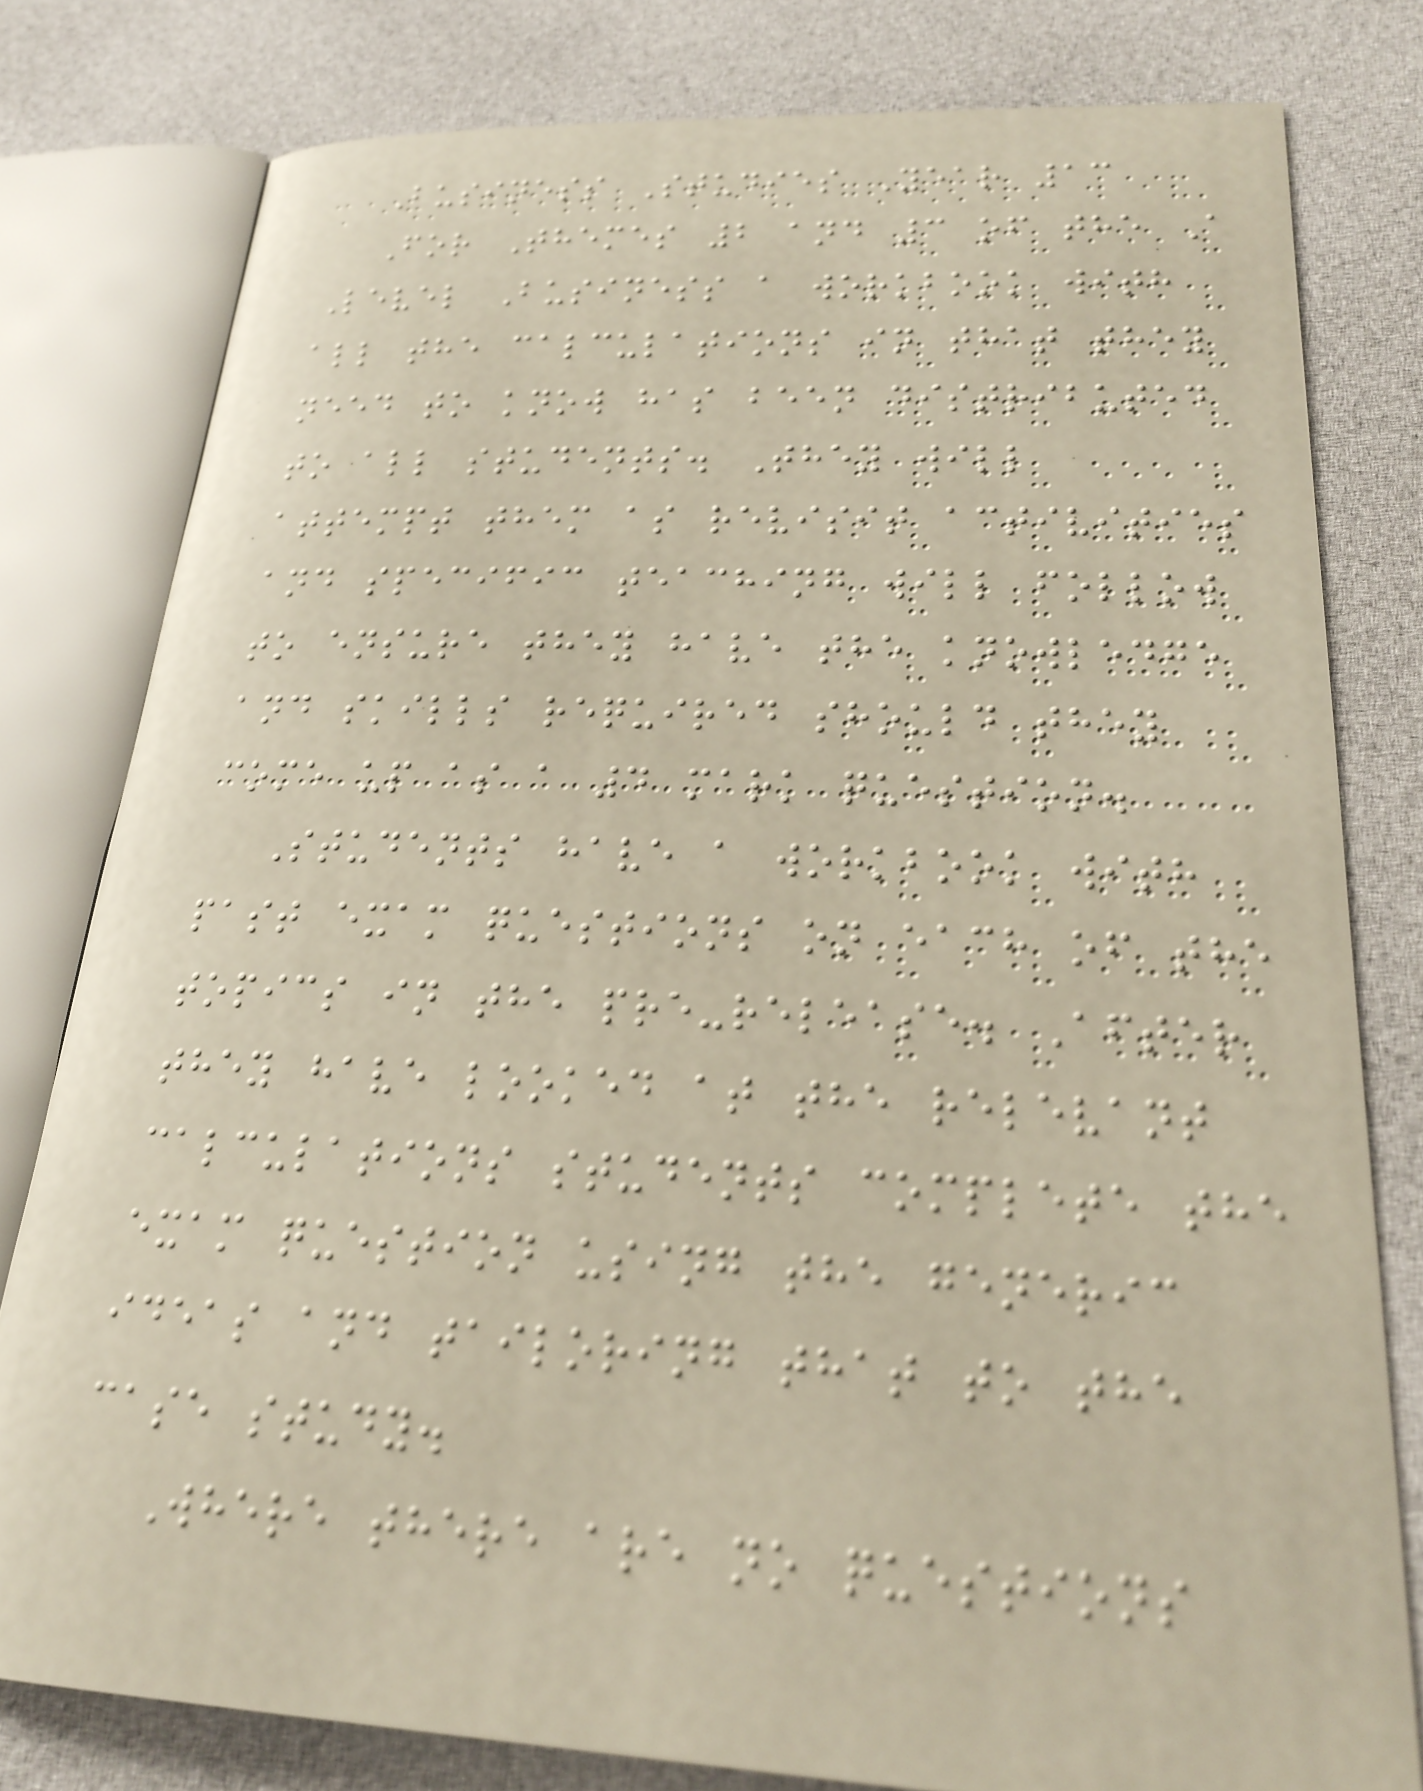Business Studies Year 13
For Themes 2 and 3 of the A
Level Business a workbook with
all the calculations in that they
need to know has been distributed
to all students. They will
attempt them as revisit activities
and specific teaching will follow
to ensure they have the knowledge
and skills required should they
come up as a 4 mark question.
Students have a workbook with
past exam questions on each of the
topics in the pre-release. After
they have looked at the relevant
calculations students complete the
exam question using the generic
ideas and tailoring that to the
case study.
Where there are no questions
